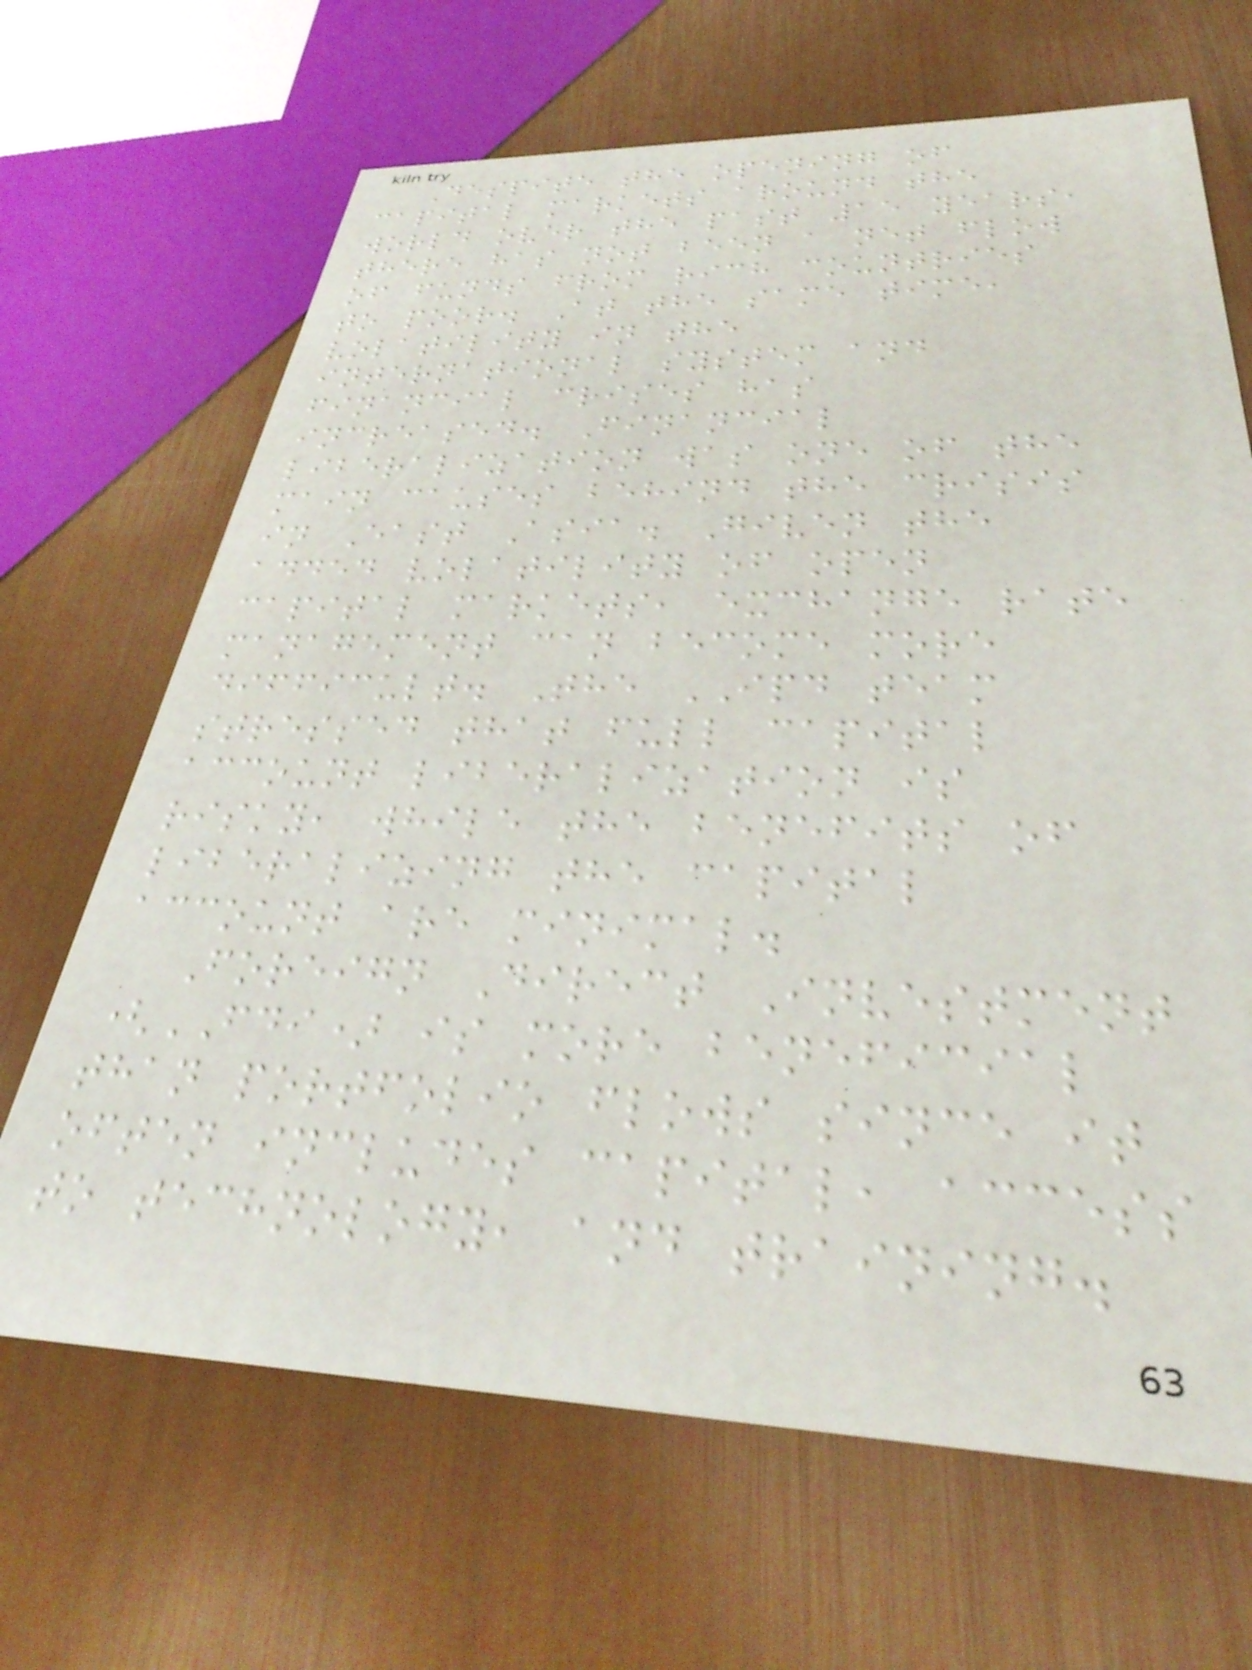Despite the opening of
capital markets around the
world over the past 15 years,
there has not been a net flow
of funds from rich countries
to poor. At the same time,
volatility in the
international system and
financial crises has
increased. Financial
liberalization was one of the
main causes behind the crisis
in East Asia. Given the
added volatility of open
capital markets, exchange rate
management can become more
difficult. The IPD team
stressed that full capital
account liberalization is
risky, while the benefits of
liberalizing the capital
account are minimal.
Foreign Direct Investment
(FDI) is more beneficial
than portfolio flows since it
often includes capital, access
to technology, and training.
